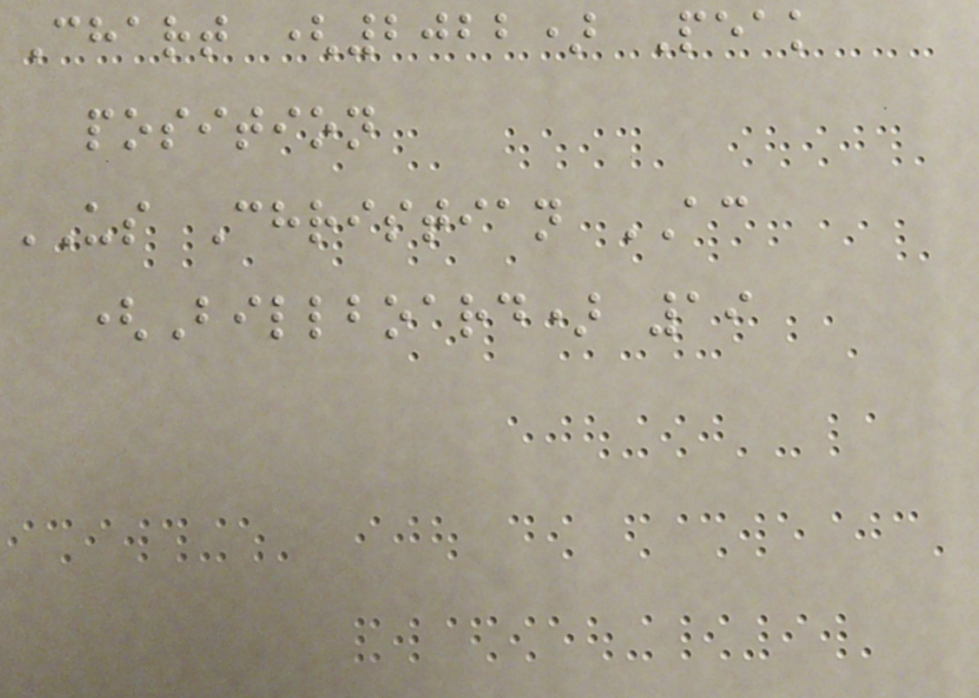Chart (2022) Peak
position
US Christian AC
(Billboard) 19
